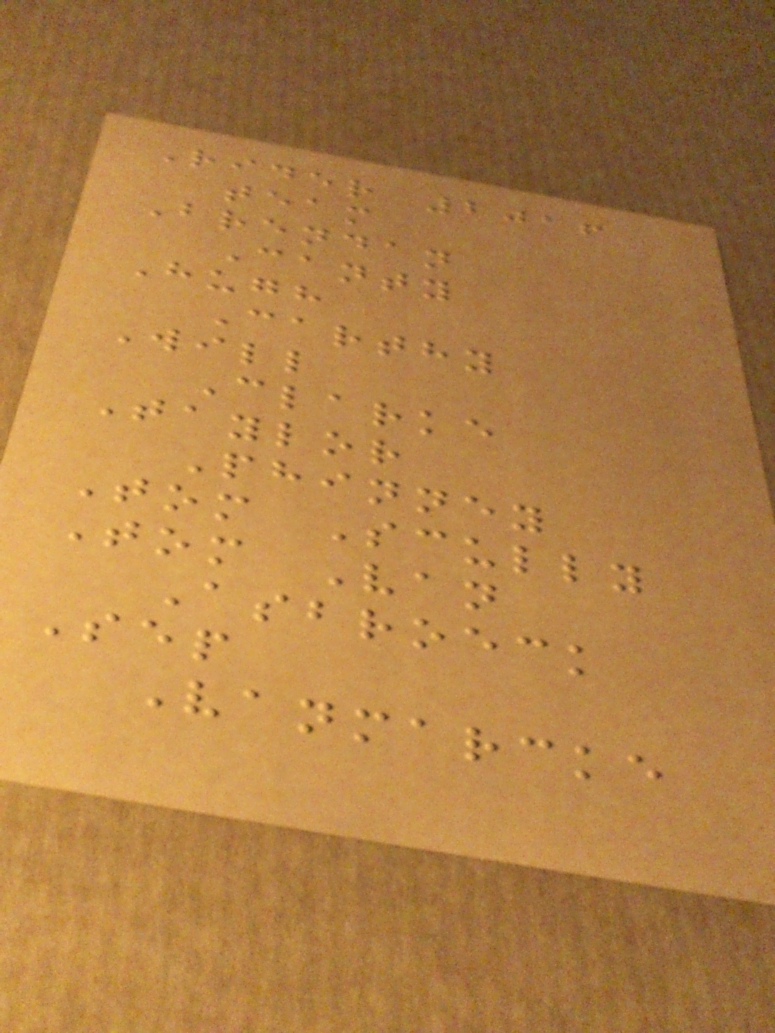Rider 2016
team
Brendan
Canty
Hugh
Carthy
Will
Clarke
Taylor
Phinney
Tom Scully
Tom Van
Asbroeck
Sep
Vanmarcke
